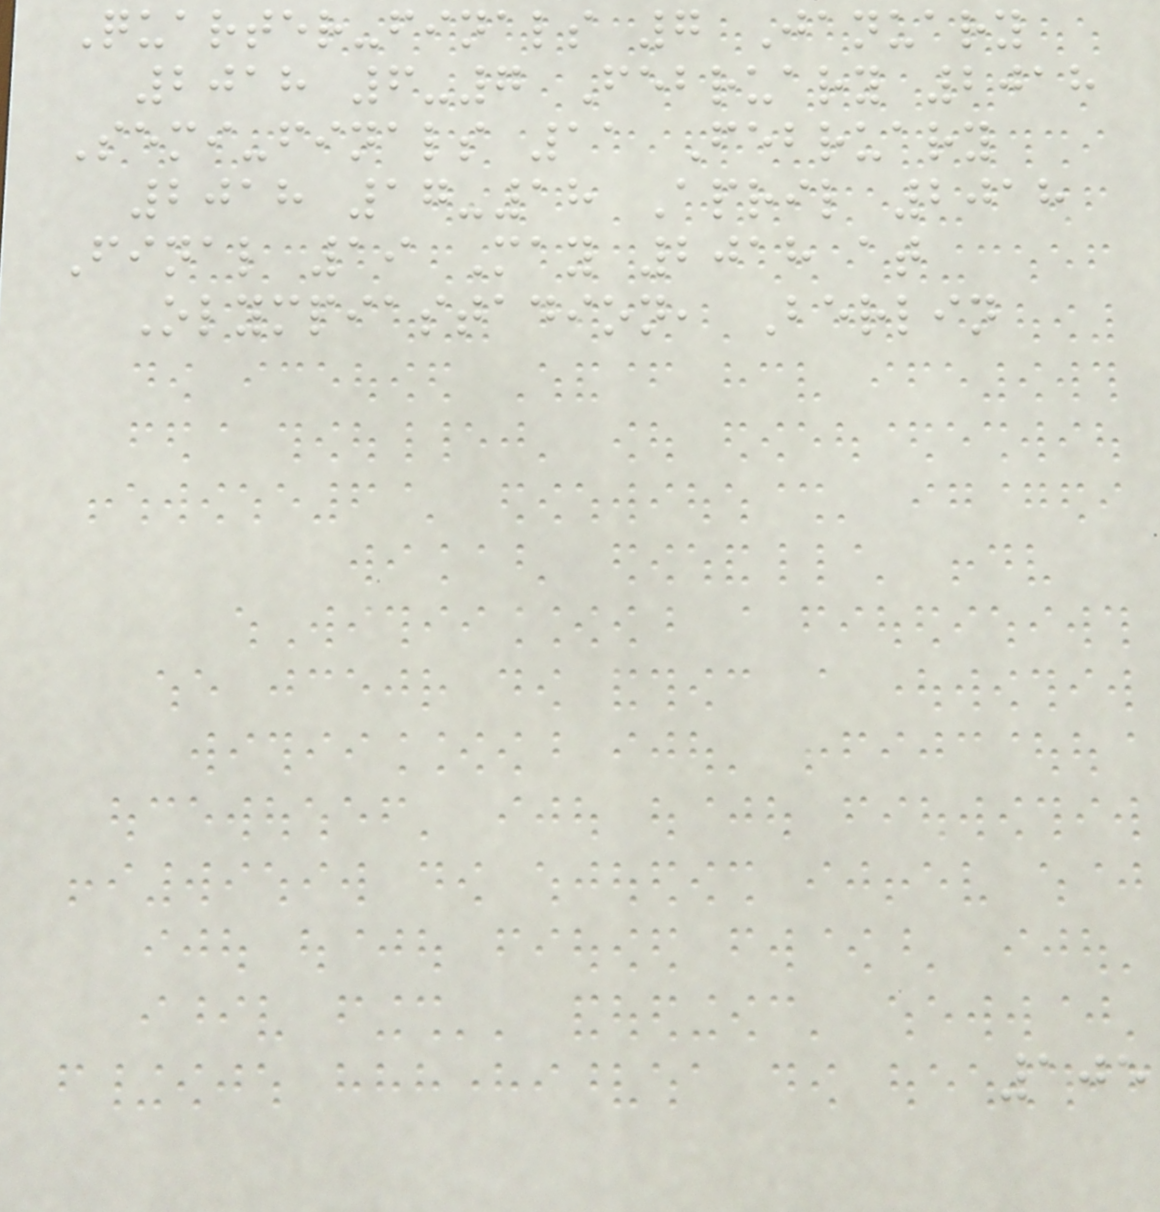Quarter-finals 7 January
2018 6-7 February 2018
Semi-finals 11 February
2018 17-18 April 2018
Final 19 May 2018 at
Olympiastadion, Berlin
105
